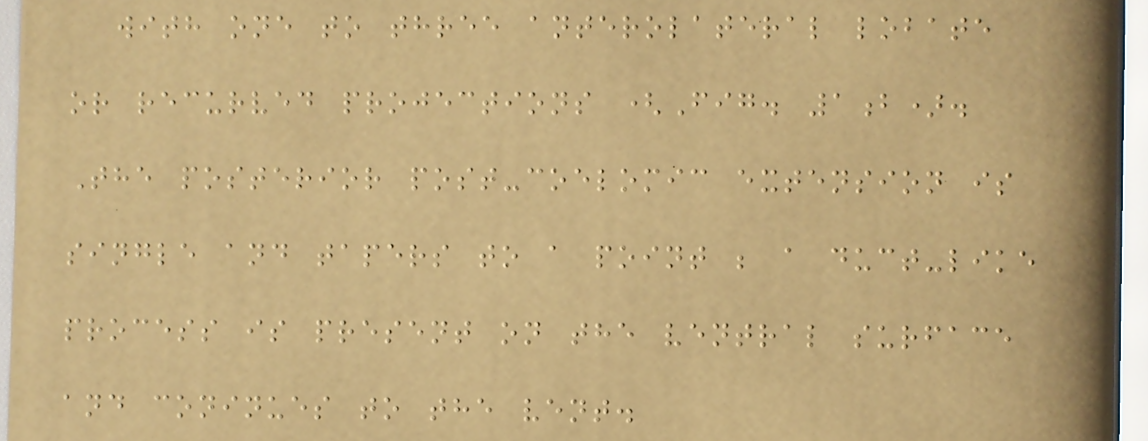with one to three anterolateral lobate
or recurved projections (Fig. 1b).
The posterior post-coelomic extension is
single and tapers to a point ; a duct-like
process is present on the ventral surface
and coninues to the vent.
